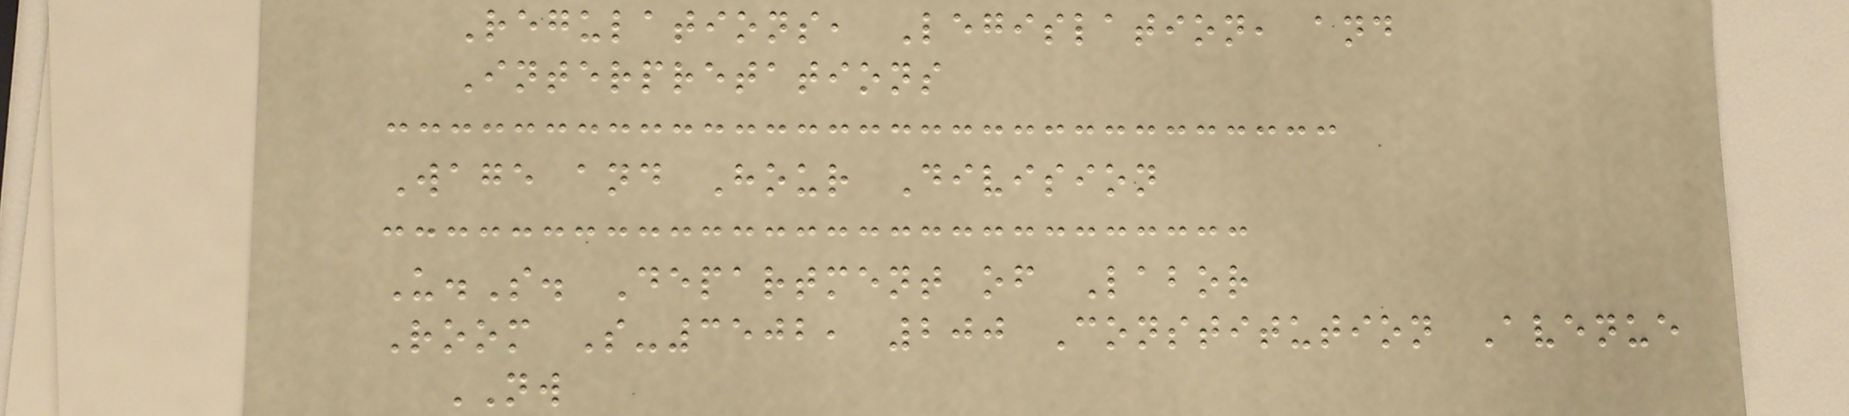Regulations, Legislation, and
Interpretations
Wage and Hour Division
U.S. Department of Labor
Room S-3502, 200 Constitution Avenue
NW
